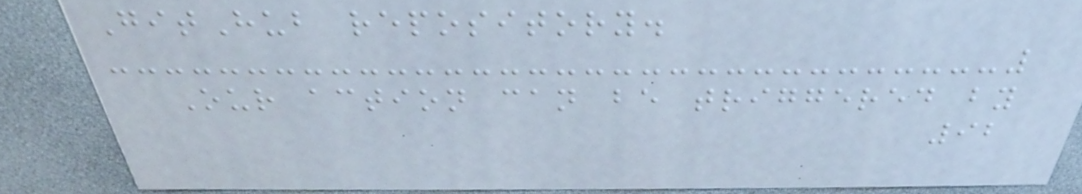GitHub repository.
Our action can be triggered by
92
